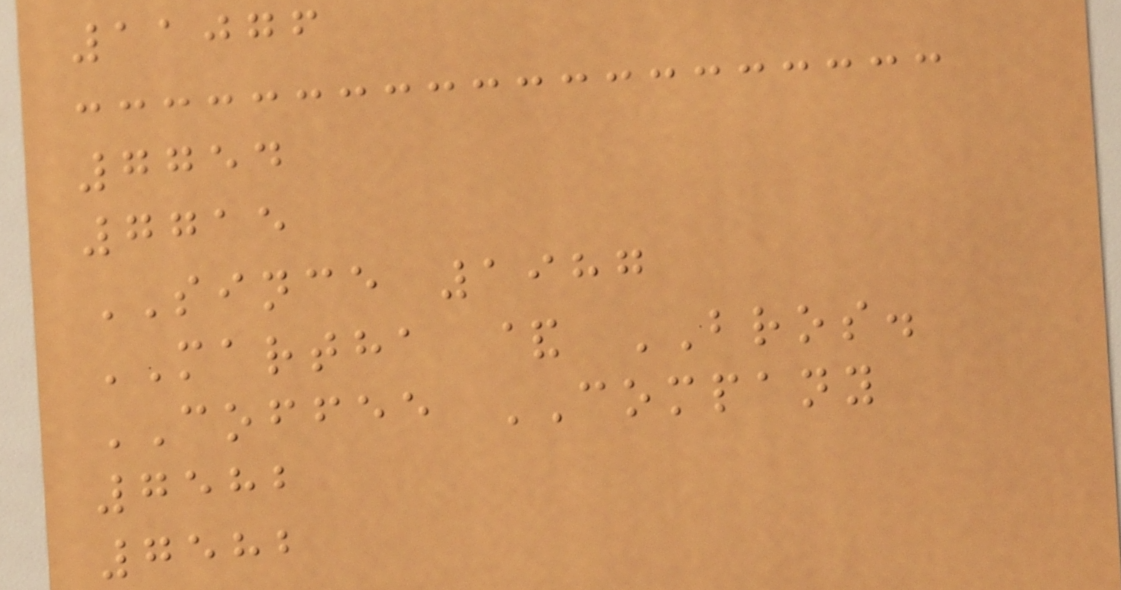11076
7754
7715
SINCE 1987
MARTHA & BROS.
COFFEE COMPANY
7582
7582
